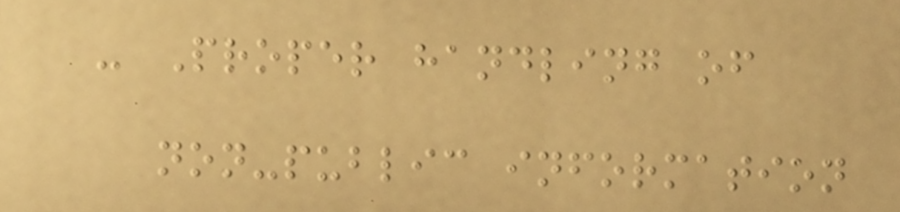- Proper handling of
non-public information
